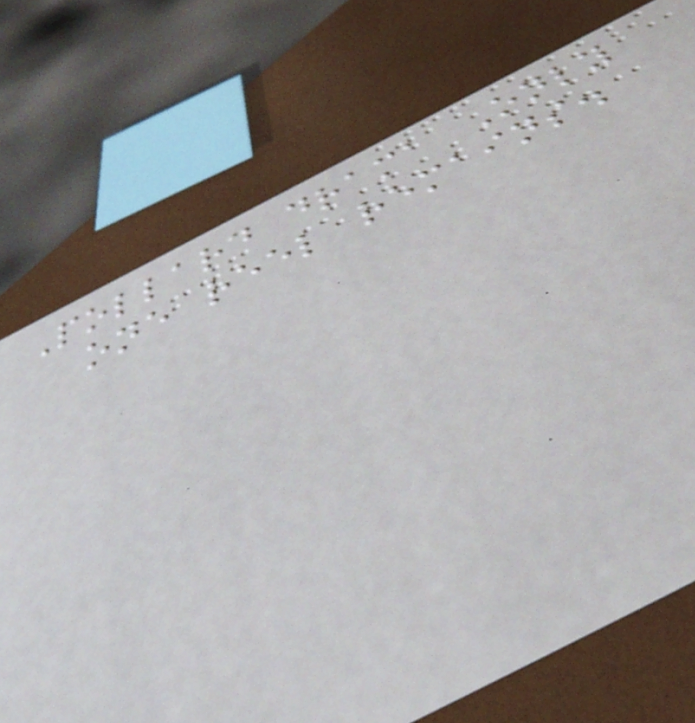Pollard drama Only
one reel remains.
